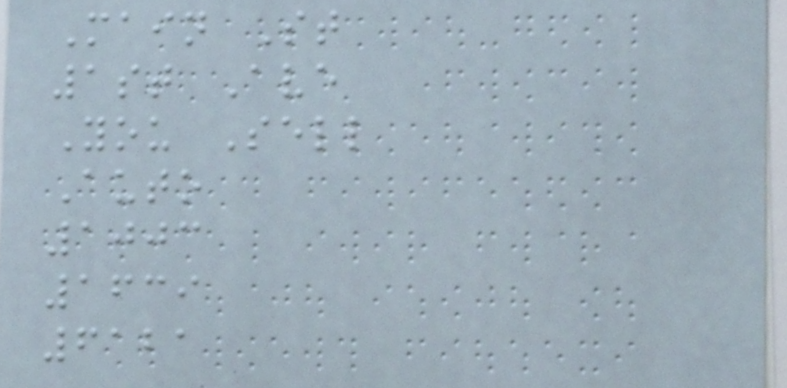Main St
1st Ave
You Sell
Auto
1003
1639
6121
